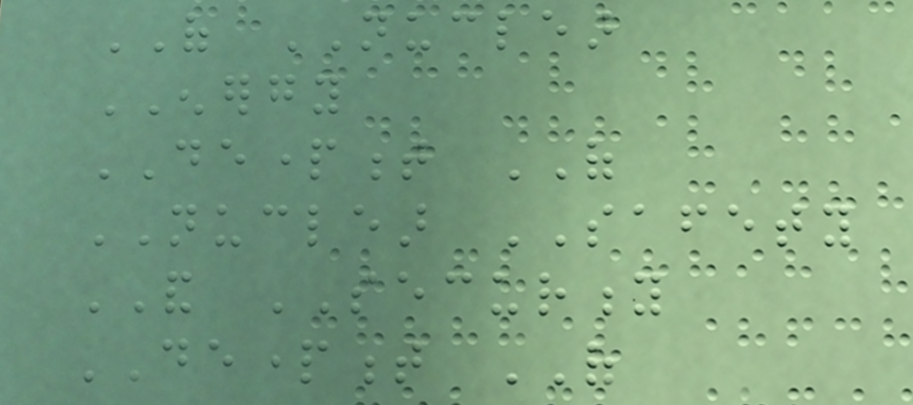OF NUCLEAR
ENERGY
DEPARTMENT OF
NUCLEAR SAFETY
AND SECURITY
DEPARTMENT OF
